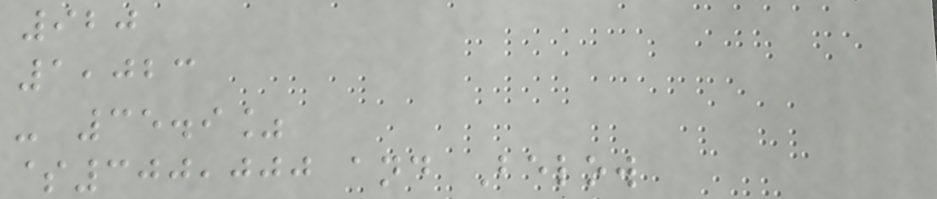920
1,023
- 35.9%
$300,000 and Below
